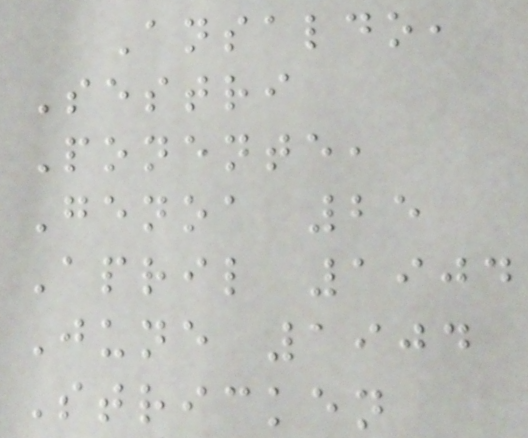Ansaldo,
Sestri
Ponente,
Genoa 25
April 1904
June 1904
Stricken
